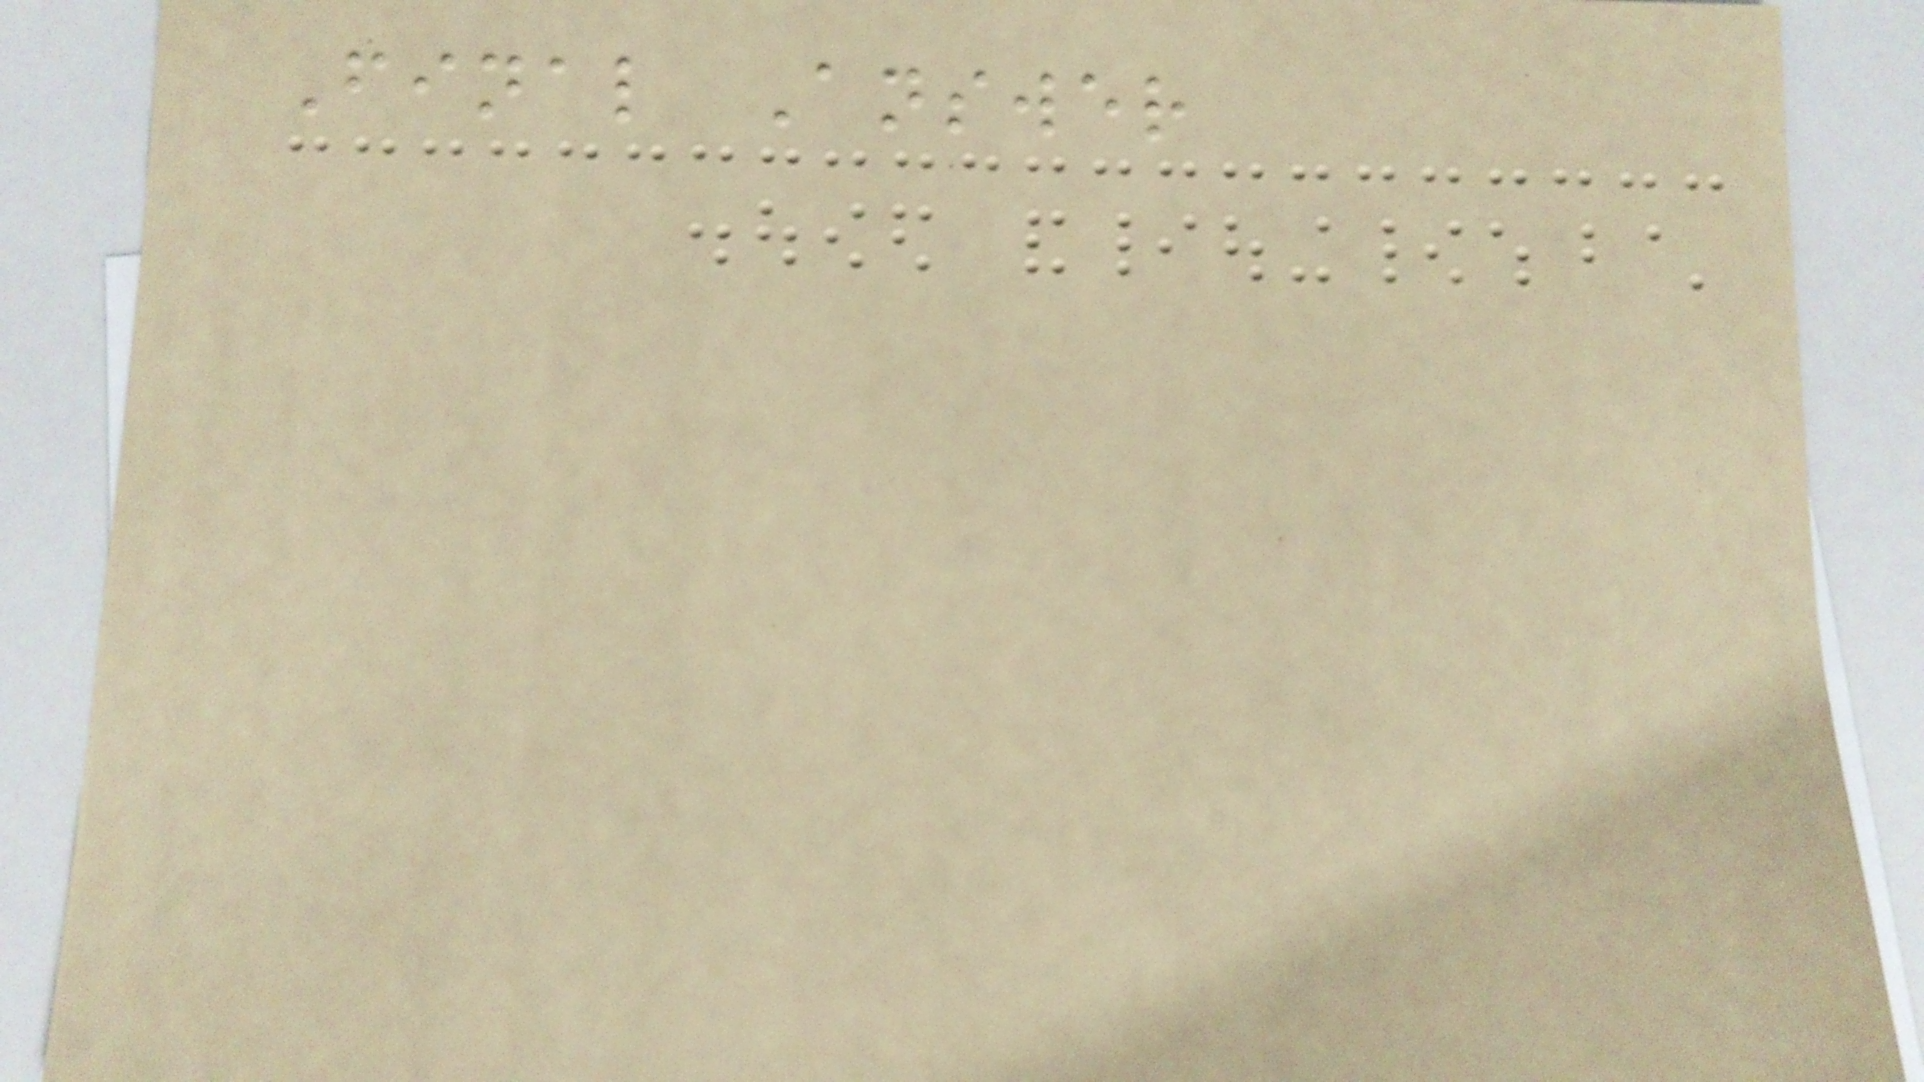Final Answer
